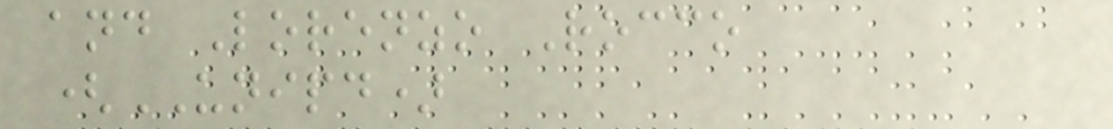and Lorenzo Rocco
(UNIPD)
